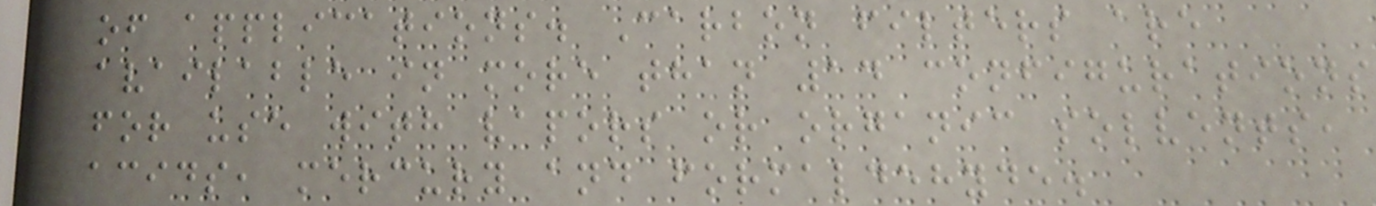of applications. Carbon filters are
available in more than 14 configurations
for use with vapors or organic solvents,
acids, mercury and formaldehyde.
